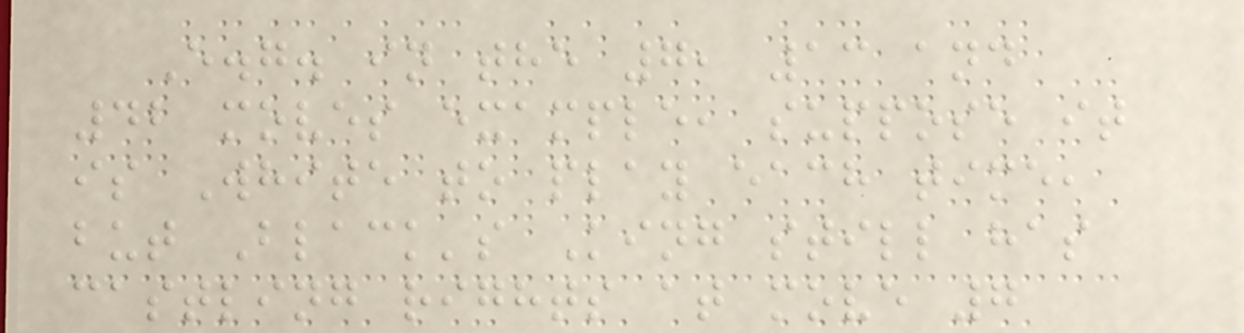E.g. in the 7, 13 and
42 moves example, suppose it
is White to play each time,
but Black's King still has
castling rights at move 7
